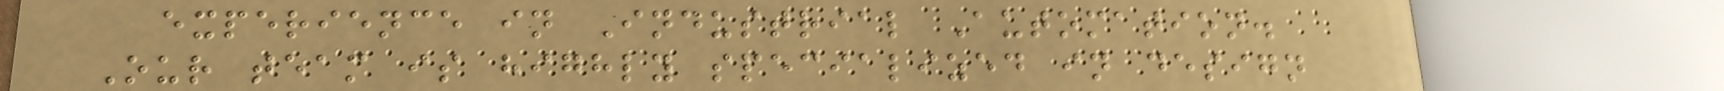experience in Industrial Automation.
Our team is highly specialized in design
